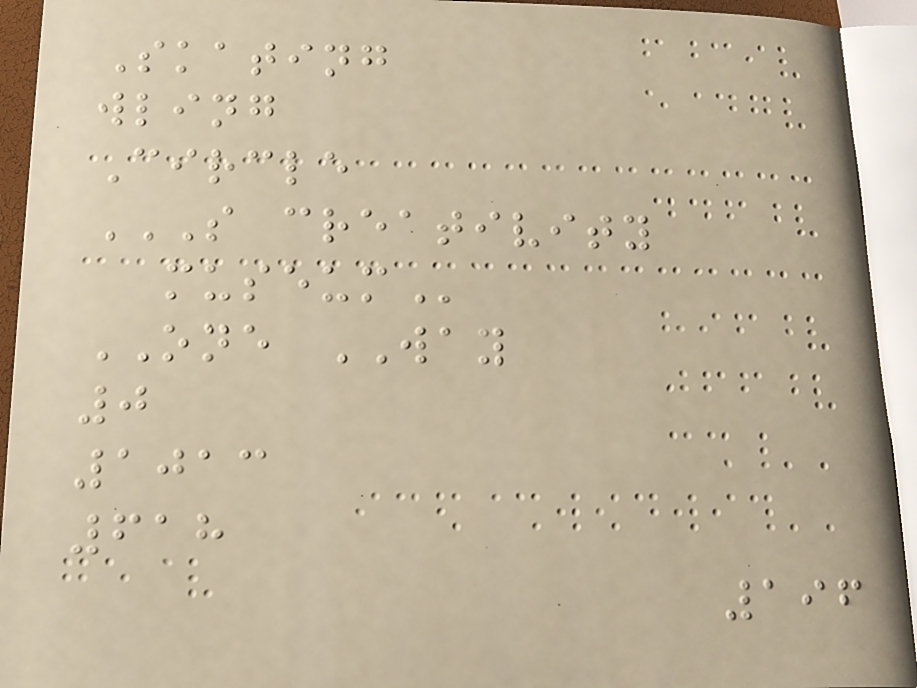Skating
wling
Circle
S CREATIVITY
MUSEUM
ONE WAY
0
1013
618
196
